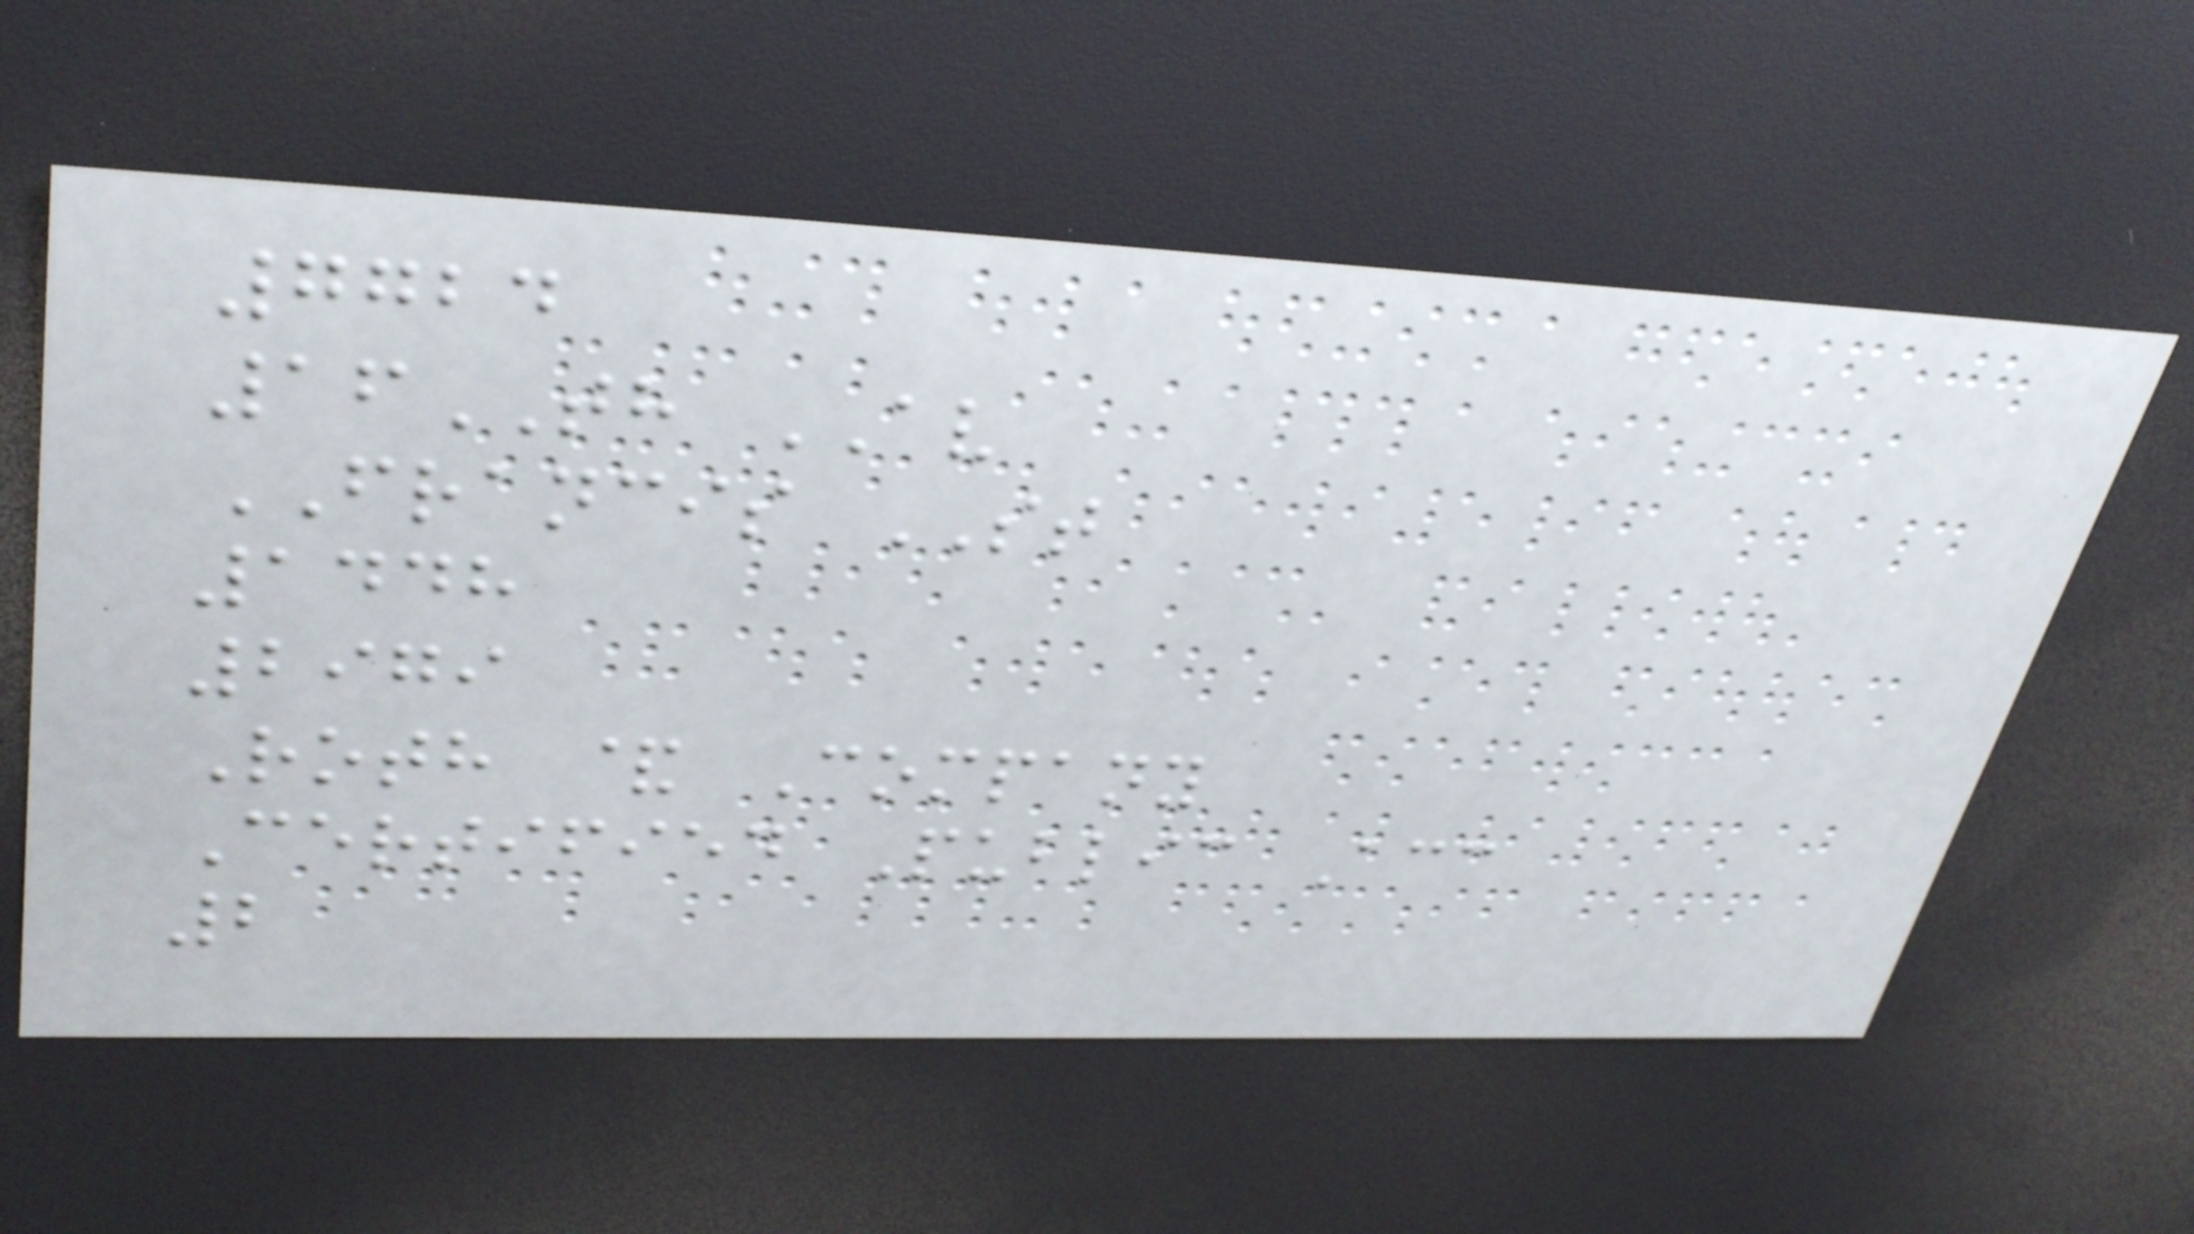7724
16TH AV
FRANCIS ST
1448
2979
Roth & Company
Certified Public Acc
2
